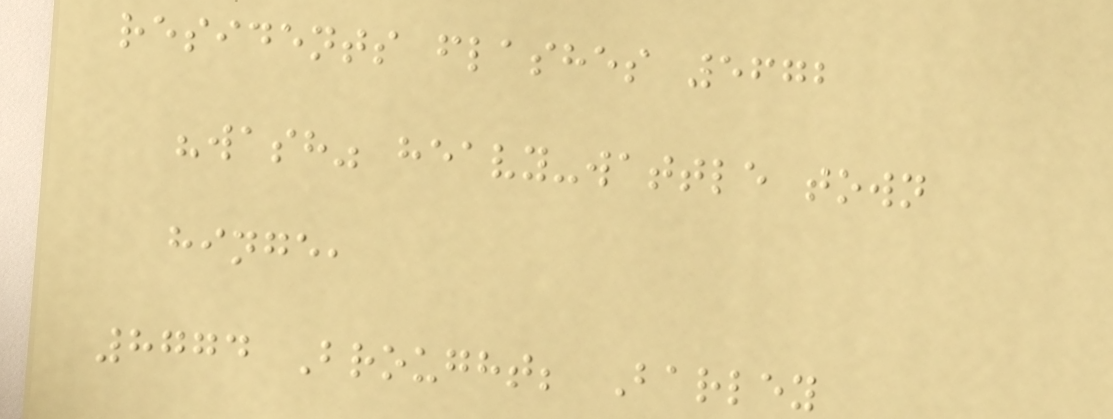residents flashes 5672
"wash" heavy-wattle town
hinge,
8774 Brought; Barley
